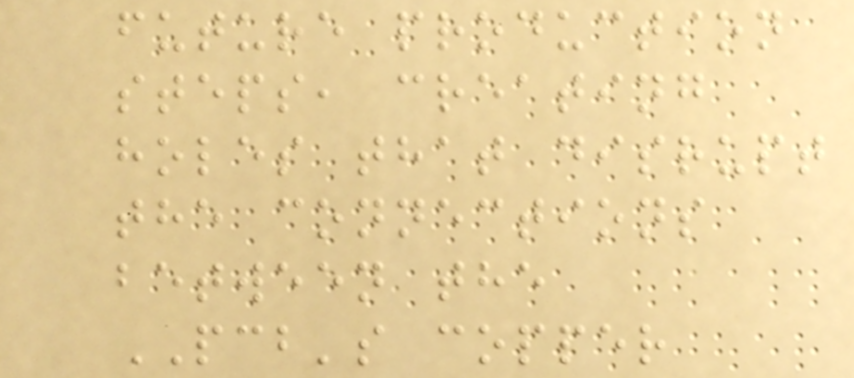future production
steps, creating
holes that disrupt
the connections
between the
PCB's copper
